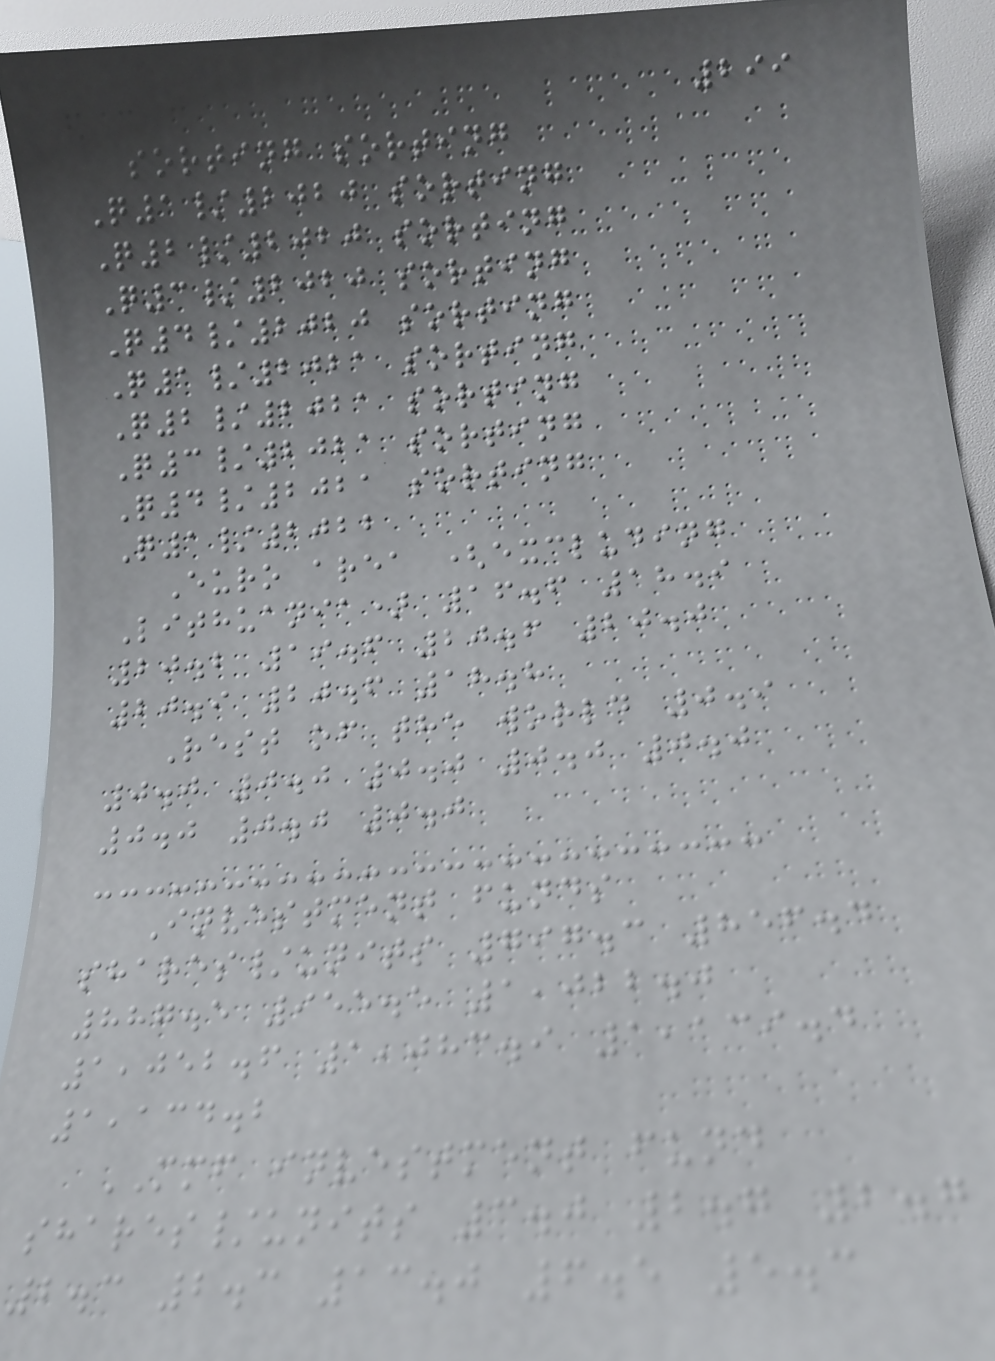299
sorting sorting
Q1/2020 sorting
Q2/2020 sorting
Q3/2020 sorting
Q4/2020 sorting
Q1/2021 sorting
Q2/2021 sorting
Q3/2021 sorting
Q4/2021 sorting
Q1/2022
Euro area (excluding
Lithuania) 16.6 18.9
20.2 19.6 20.6 20.0
20.9 20.6 18.8
Rest of the world 0.9
0.0 0.0 0.0 0.0 0.0
0.0 0.0 0.0
Investment funds
shares/units 797.3 856.4
887.5 955.5 1,022.0
1,052.6 1,083.9 1,139.4
1,134.2
MMF investment fund
shares/units 3.0 2.7 2.7
2.3 2.3 13.0 6.5 5.3
